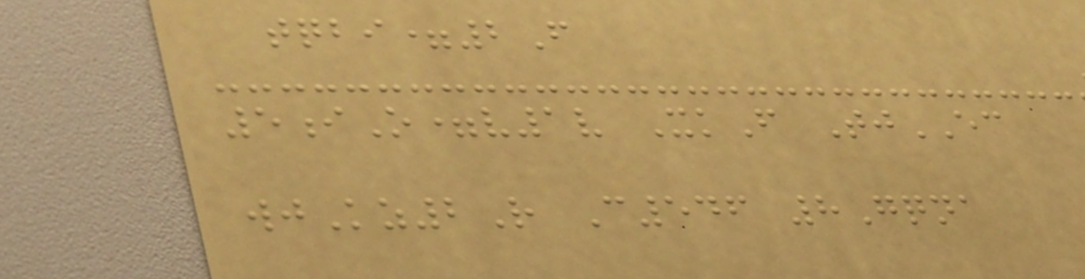tqbi=2F
5iO=v1v XkF TjEC
wjKz2R C546 8Gqna
